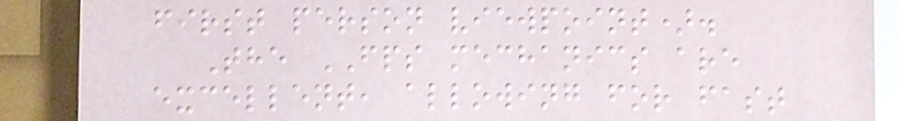first person viewpoint).
The FPS mechanics are
excellent, allowing for fast
